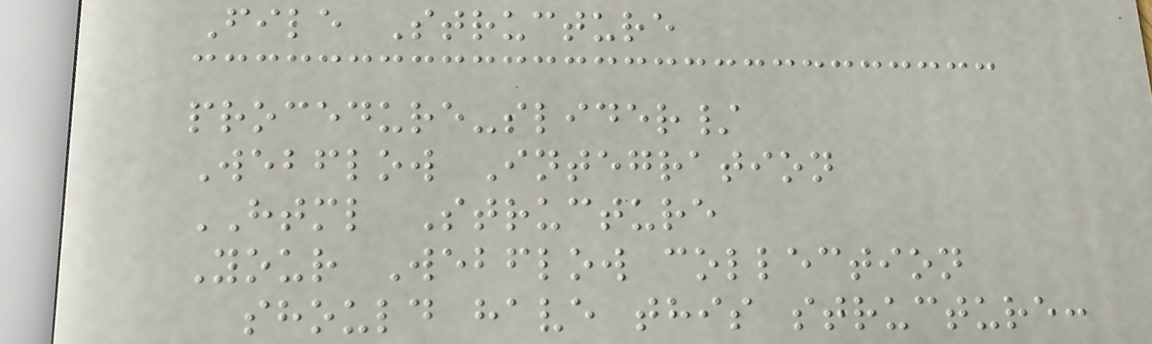File Structure
procedure-slider/
Webflow Integration
HTML Structure
Your Webflow collection
should have this structure:
